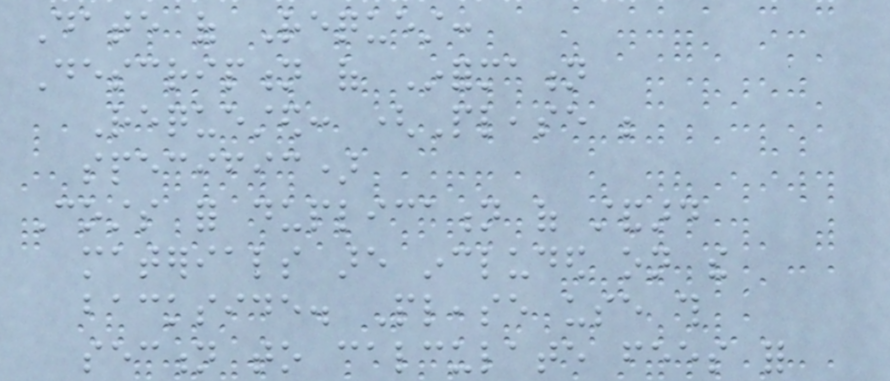Date of Request:
Description of Information
Requested: (Please be
specific)
Costs for duplication of standard
materials are included on the
backside. Please use this
section to calculate fees for
